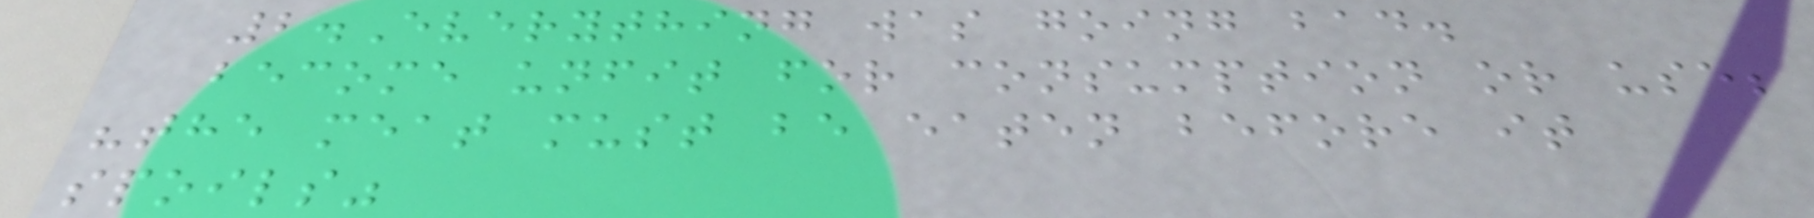2.Everything was going bad.
become unfit for consumption or use;
"the meat must be eaten before it
spoils"
